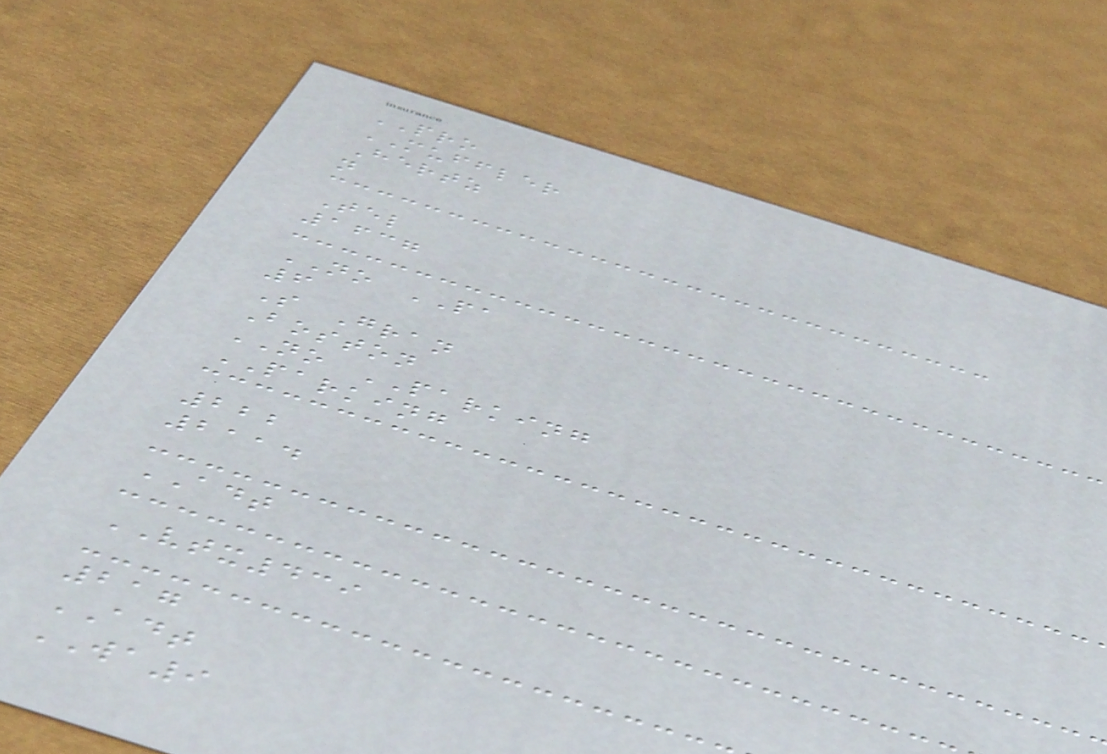PRO
MUFFLER
Hertz
n
Tel
1637
NO PA
6
S Gran
Boston
NO PARKING
PARKING
222
2114
ADT
VTX439
217
ADT
WA9
